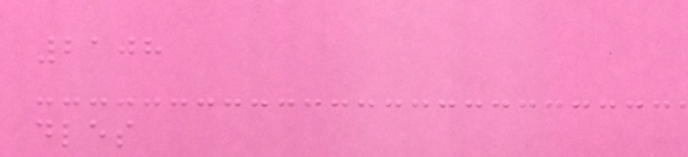2108
dles
